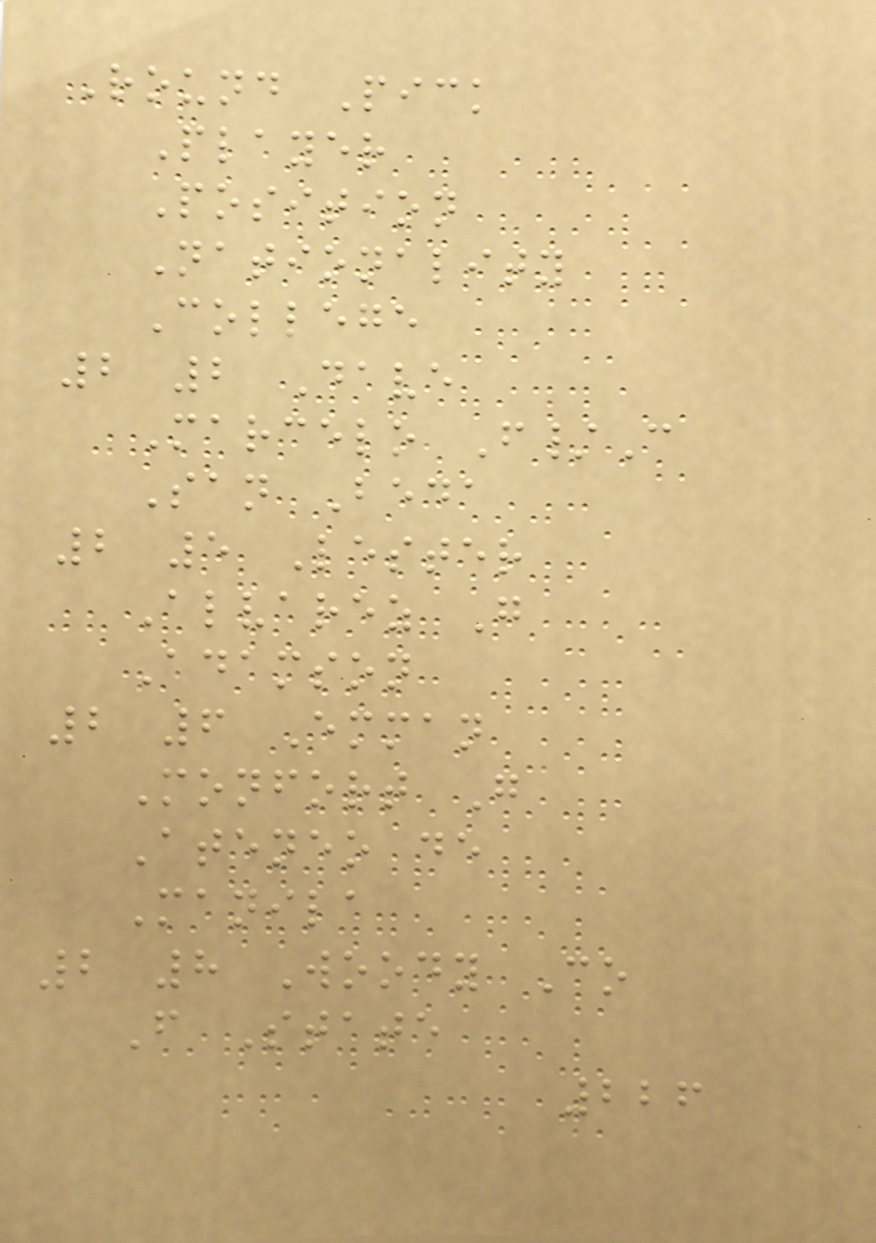Round Pick
Player
Position
Nationality
College
2 2 Dave
Marcelo F/C
San Beda
2 5 Lester
Alvarez G
Adamson
2 6 Emman
Monfort G
Ateneo de
Manila
2 8 Woody Co
F State
226
